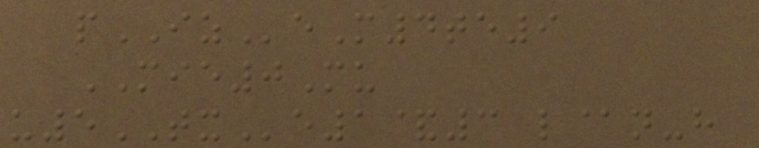pIZeM4te9
MIE0Mu
u5TXe1&3 l@n-h
